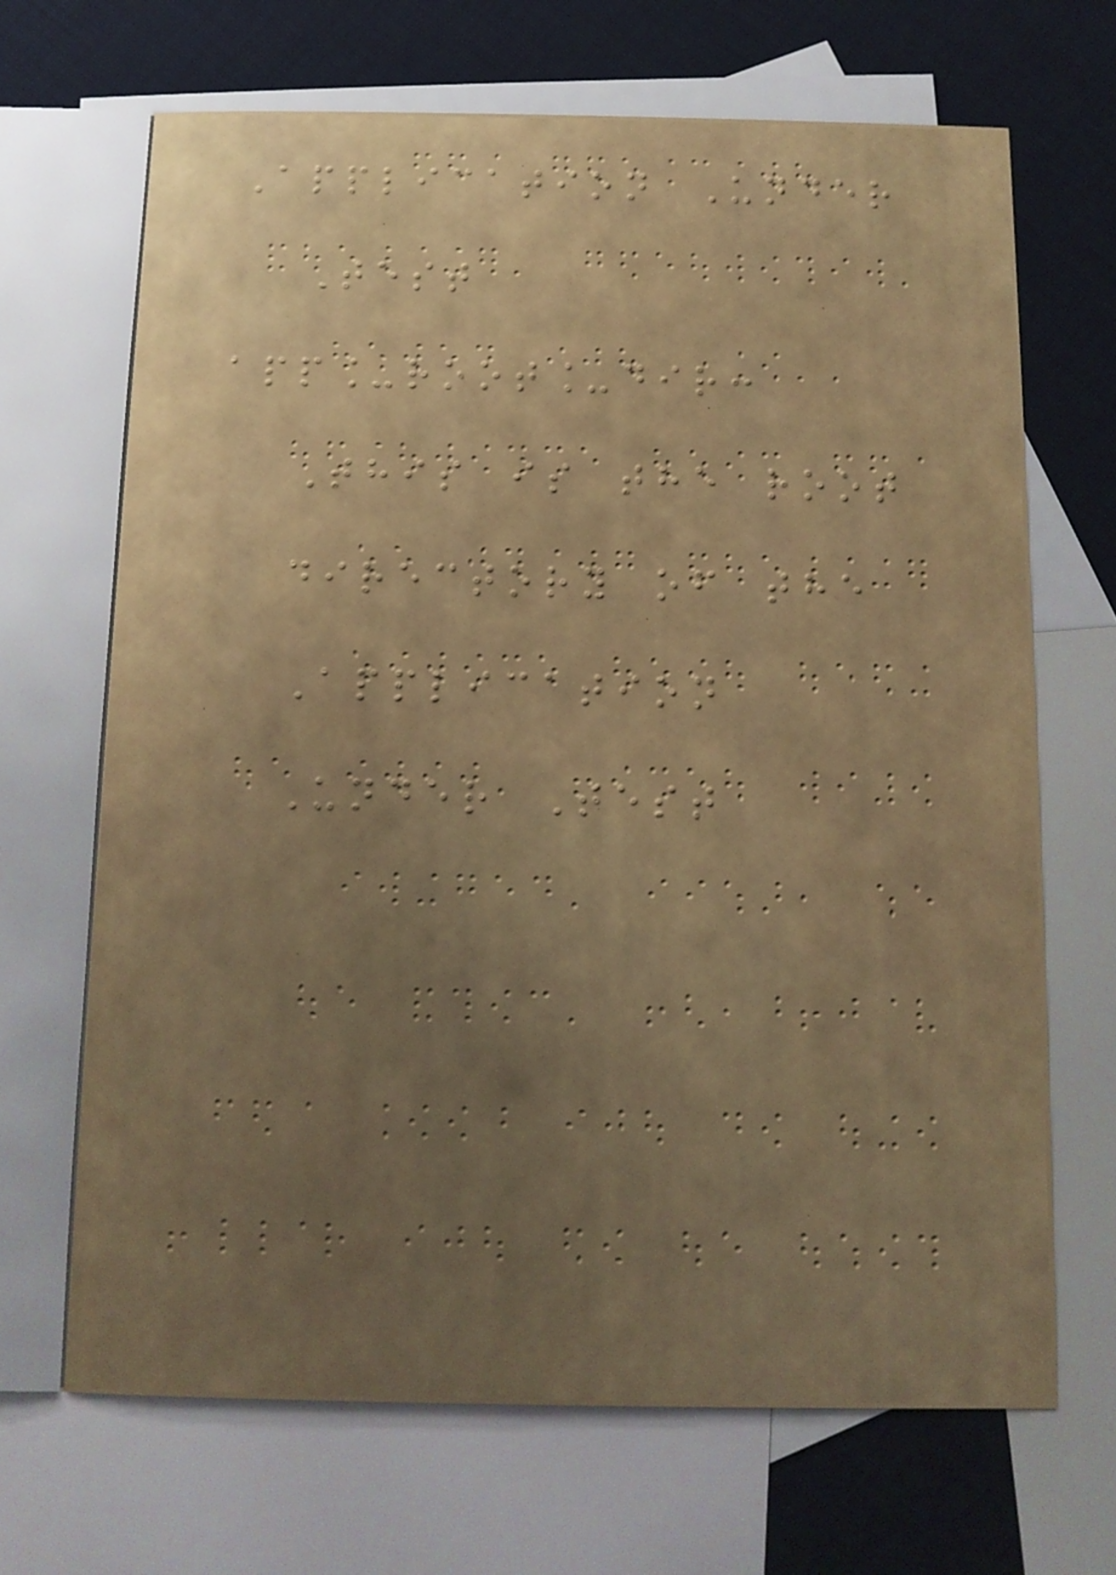Application Under
Test
app_root_dir:
This is the root
directory of the
Application
Under Test
